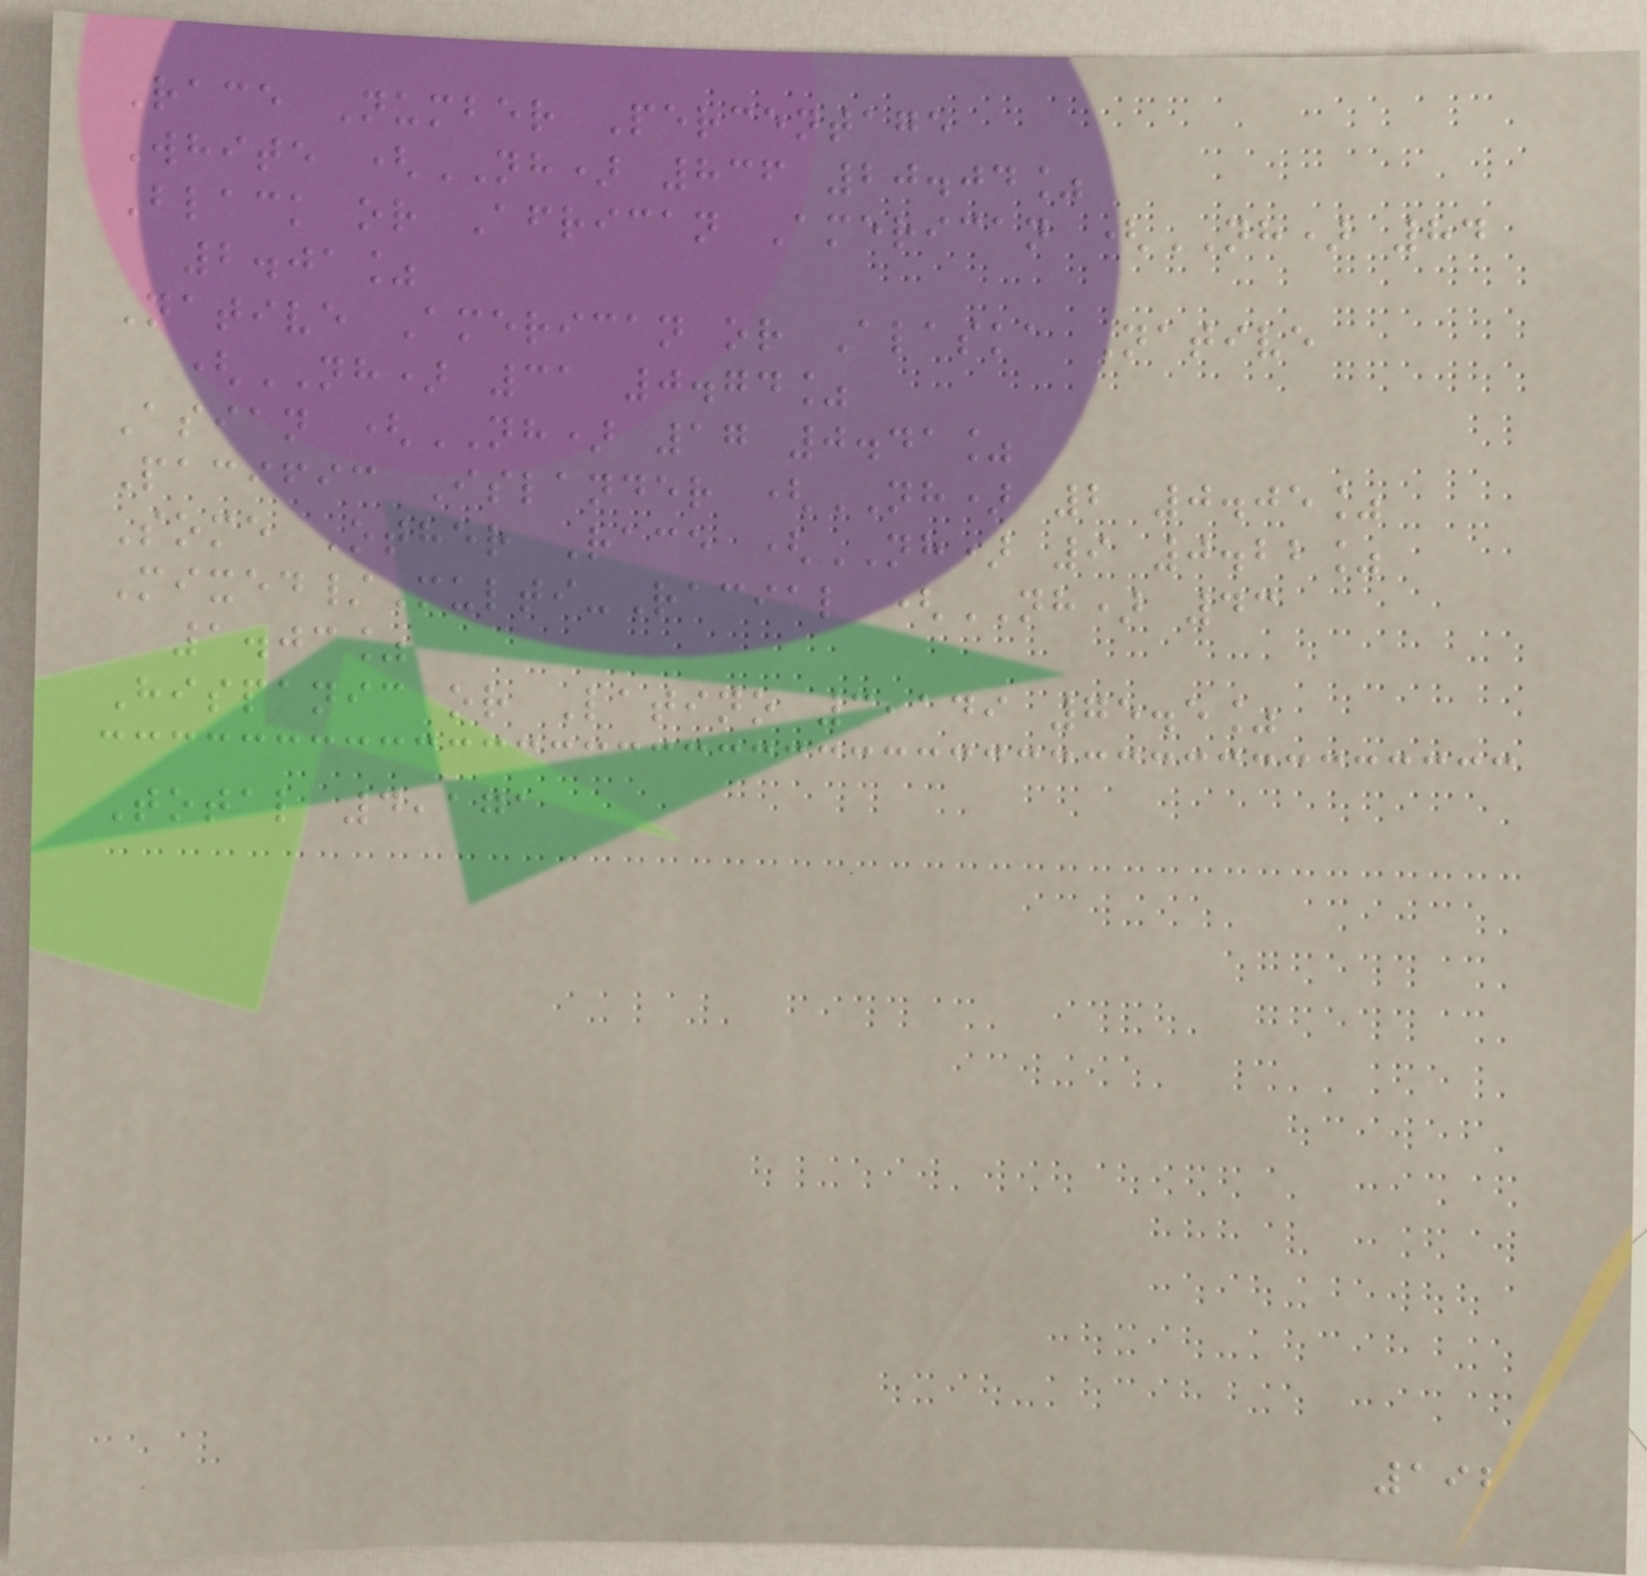Race Number Percentage
White (NH) 836 20.04%
Black or African American (NH) 84
2.01%
Native American or Alaska Native
(NH) 31 0.74%
Asian (NH) 17 0.41%
Pacific Islander (NH) 2 0.05%
Some Other Race (NH) 9 0.22%
Mixed/Multi-Racial (NH) 43
1.03%
Hispanic or Latino 3,149 75.5%
Total 4,171
192
